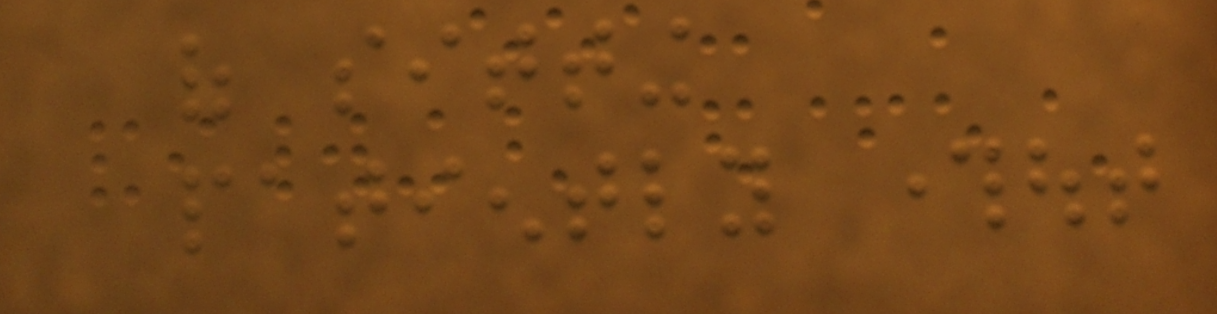of sitting
patiently throughout
